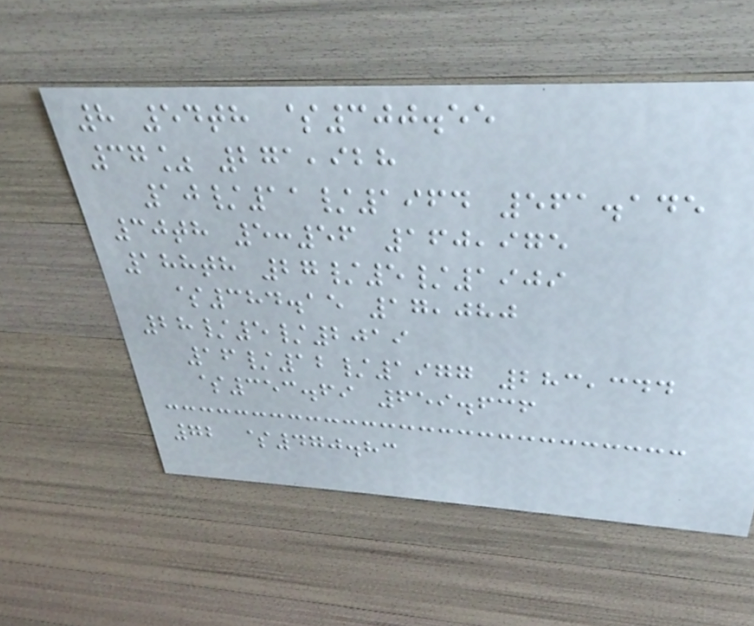8 54th $300.55
37% 271,928
10/11/1964 561.145
30th 5:56 160,975
188th 27/5/1909
$384.15 17,080
28/5/2019
16/12/1977 283,344
$353.69 659.636
72 $470.83
